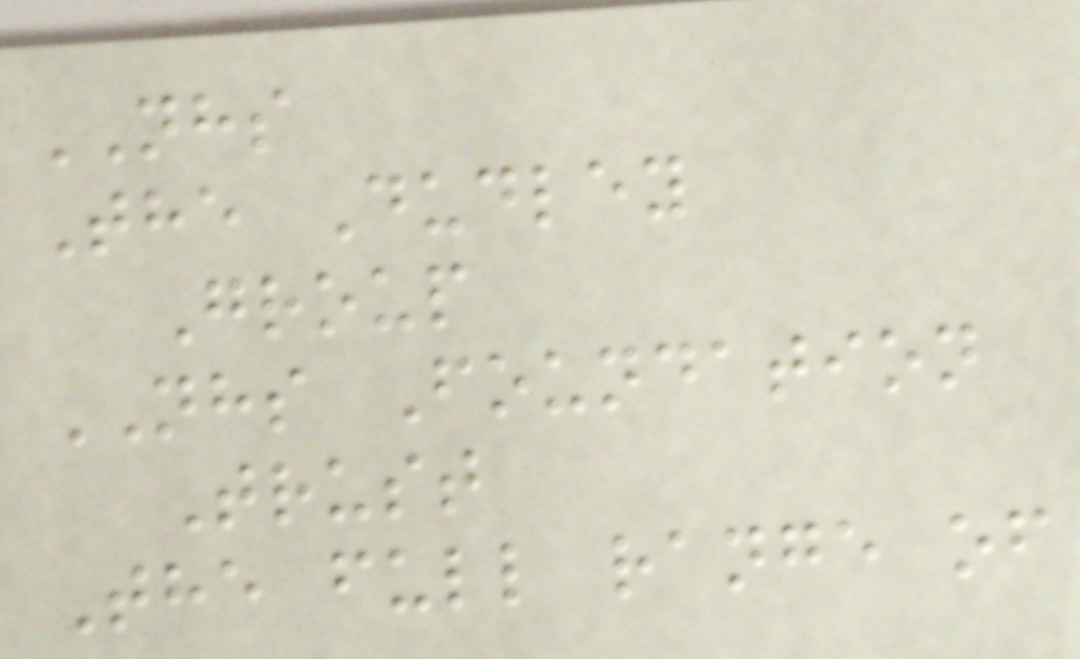NHS
The Dudley
Group
NHS Foundation
Trust
The full range of
